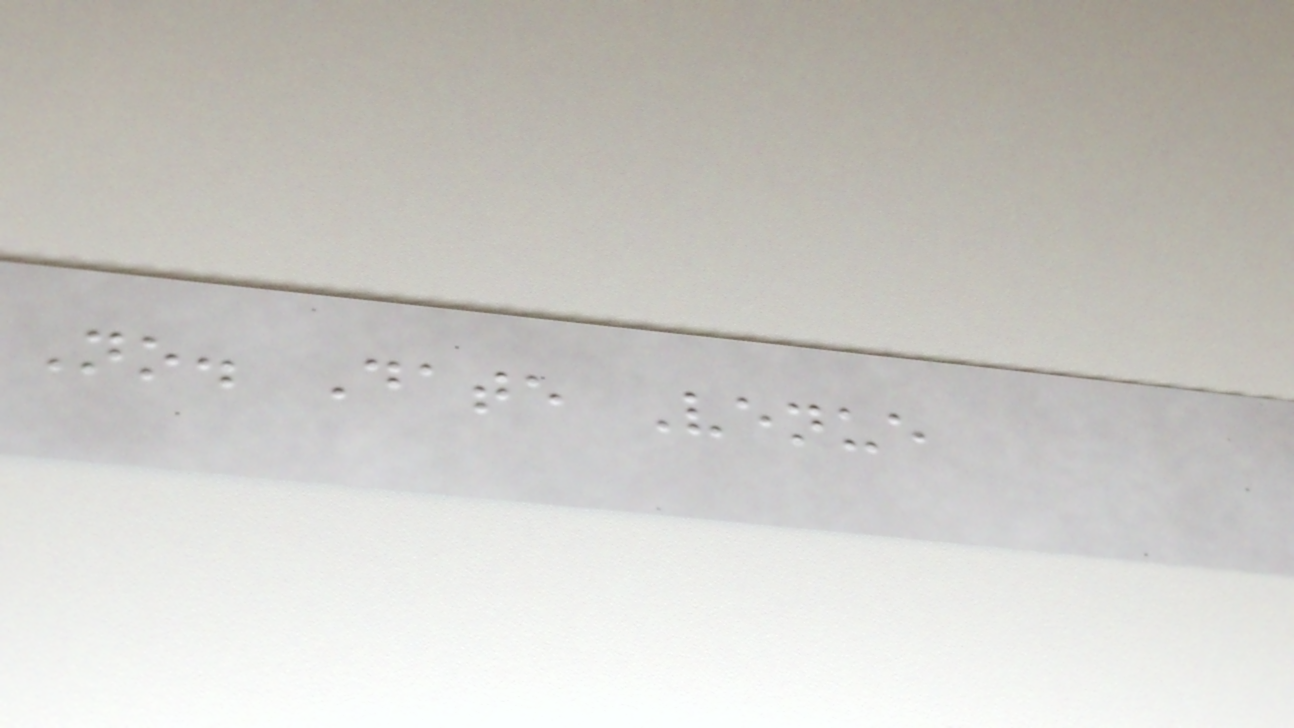No. Date Venue
